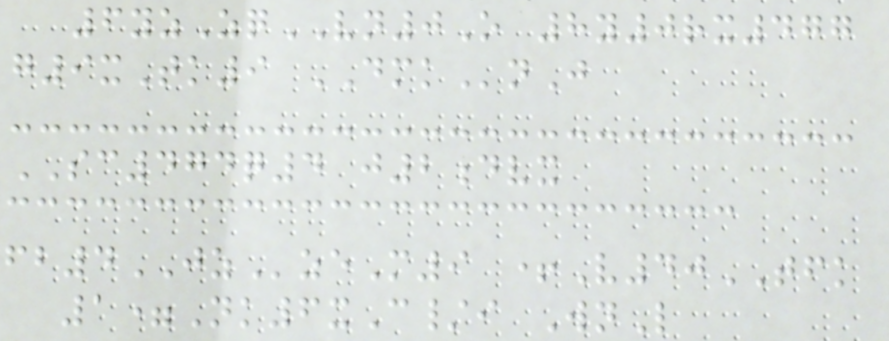6yzZqVN0O 8y0rx477
g9xTk9 DMKnJ
SC474q4 j2dvx
fb4JZzeM9 +V40TFK
1=Nk6xC/i WnL
